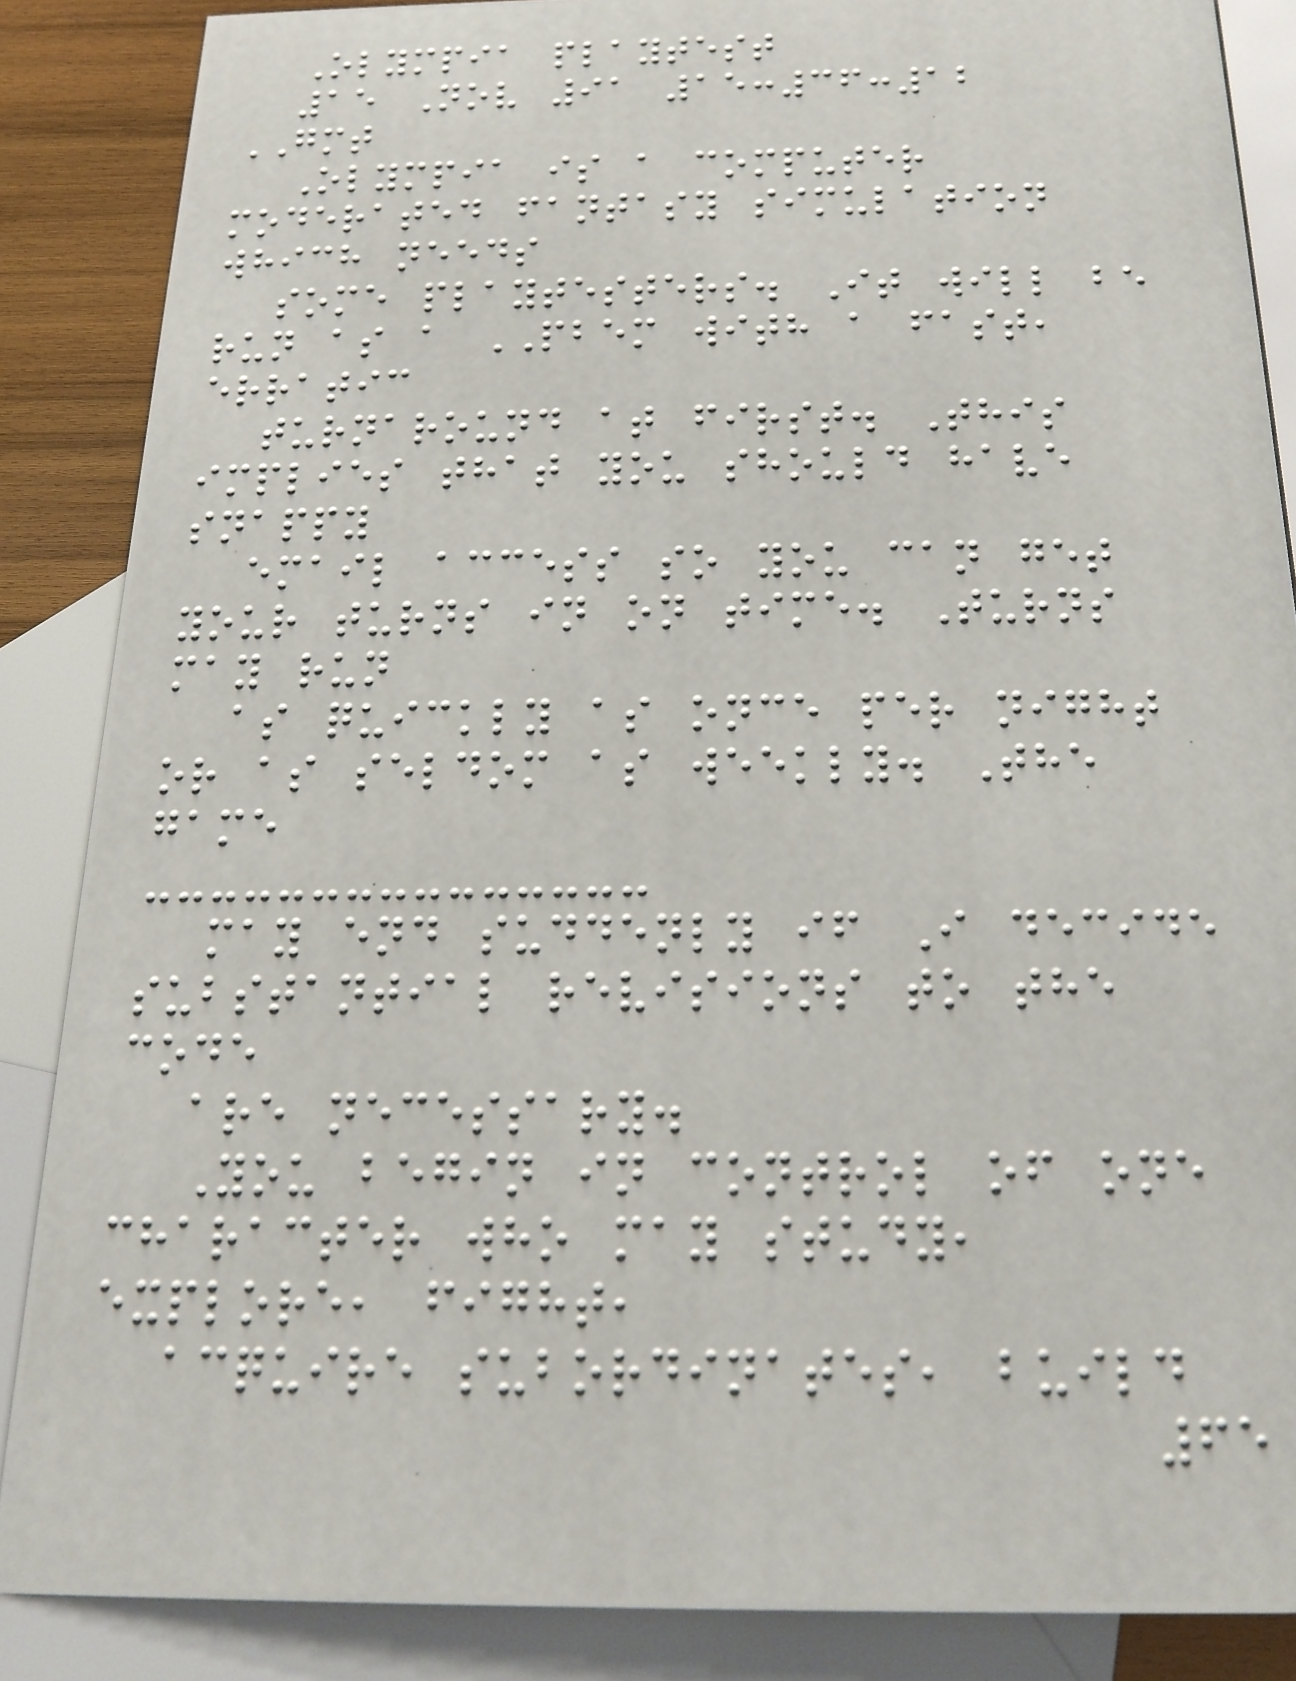Olympia playtest
15 Nov 91 15:36:12
GMT
Olympia is a computer
moderated fantasy simulation
which needs
some playtesters. It will be
run as a PBEM with a fast,
erratic
turnaround at first. This
implies that you should have
snappy
email access so you can get
your turns in on time. Turns
may run
as quickly as once per night
or as seldom as weekly. The
game
may end suddenly if I decide
substantial revisions to the
code
are necessary.
You begin in control of one
character who may study,
explore, fight,
acquire subordinates, build
65
